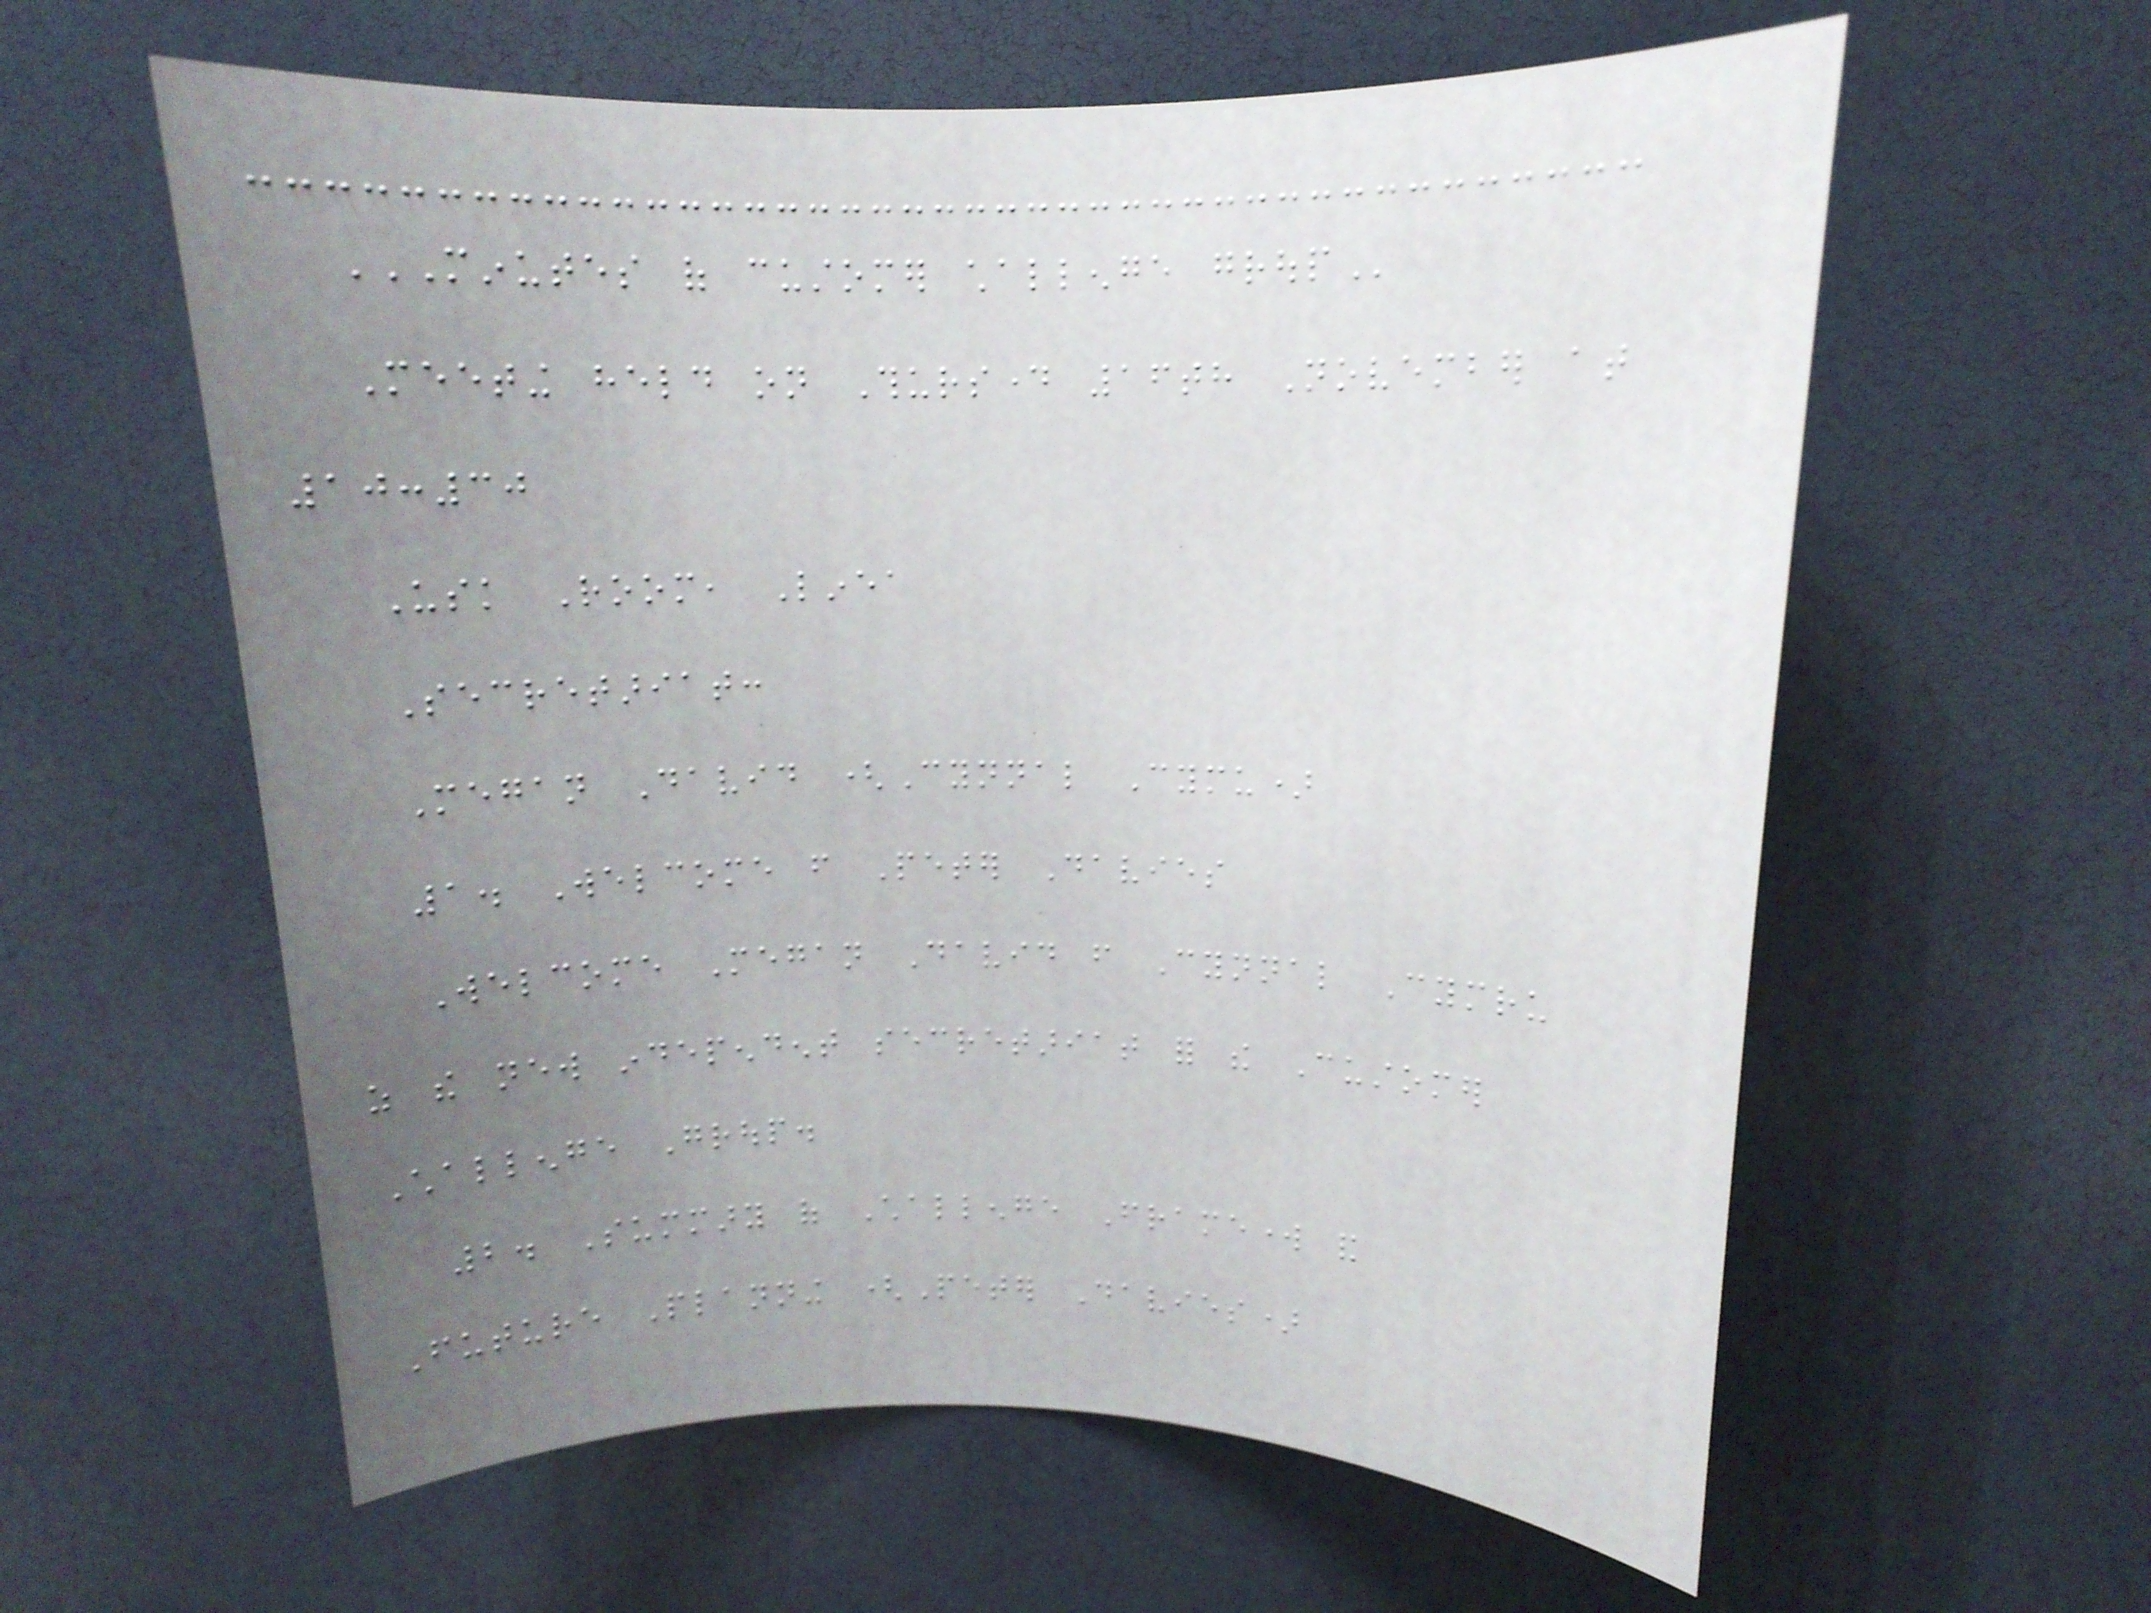MINUTES OF CUSTOMER CHALLENGE GROUP
Meeting held on Thursday 16th November at
10:30
Usk Room, Linea
Secretariat:
Megan David (Cynnal Cymu)
1. Welcome from Peter Davies
Welcome Megan David from Cynnal Cymru
as the new independent secretariat for the Customer
Challenge Group.
2. Summary of Challenge Framework and
Future Planning (Peter Davies)
